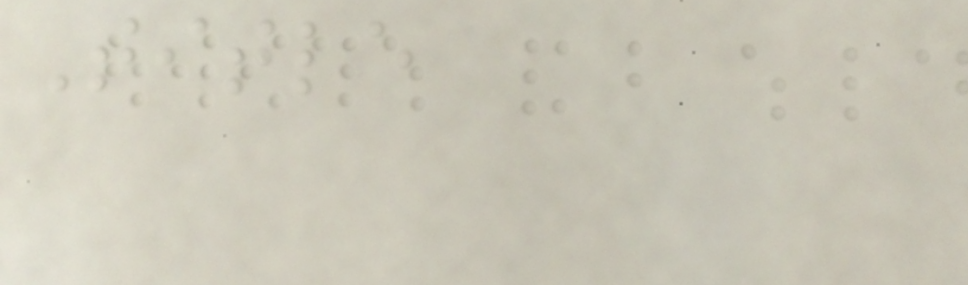Title
